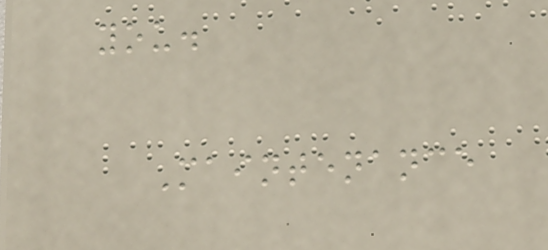you.
Maintenance
